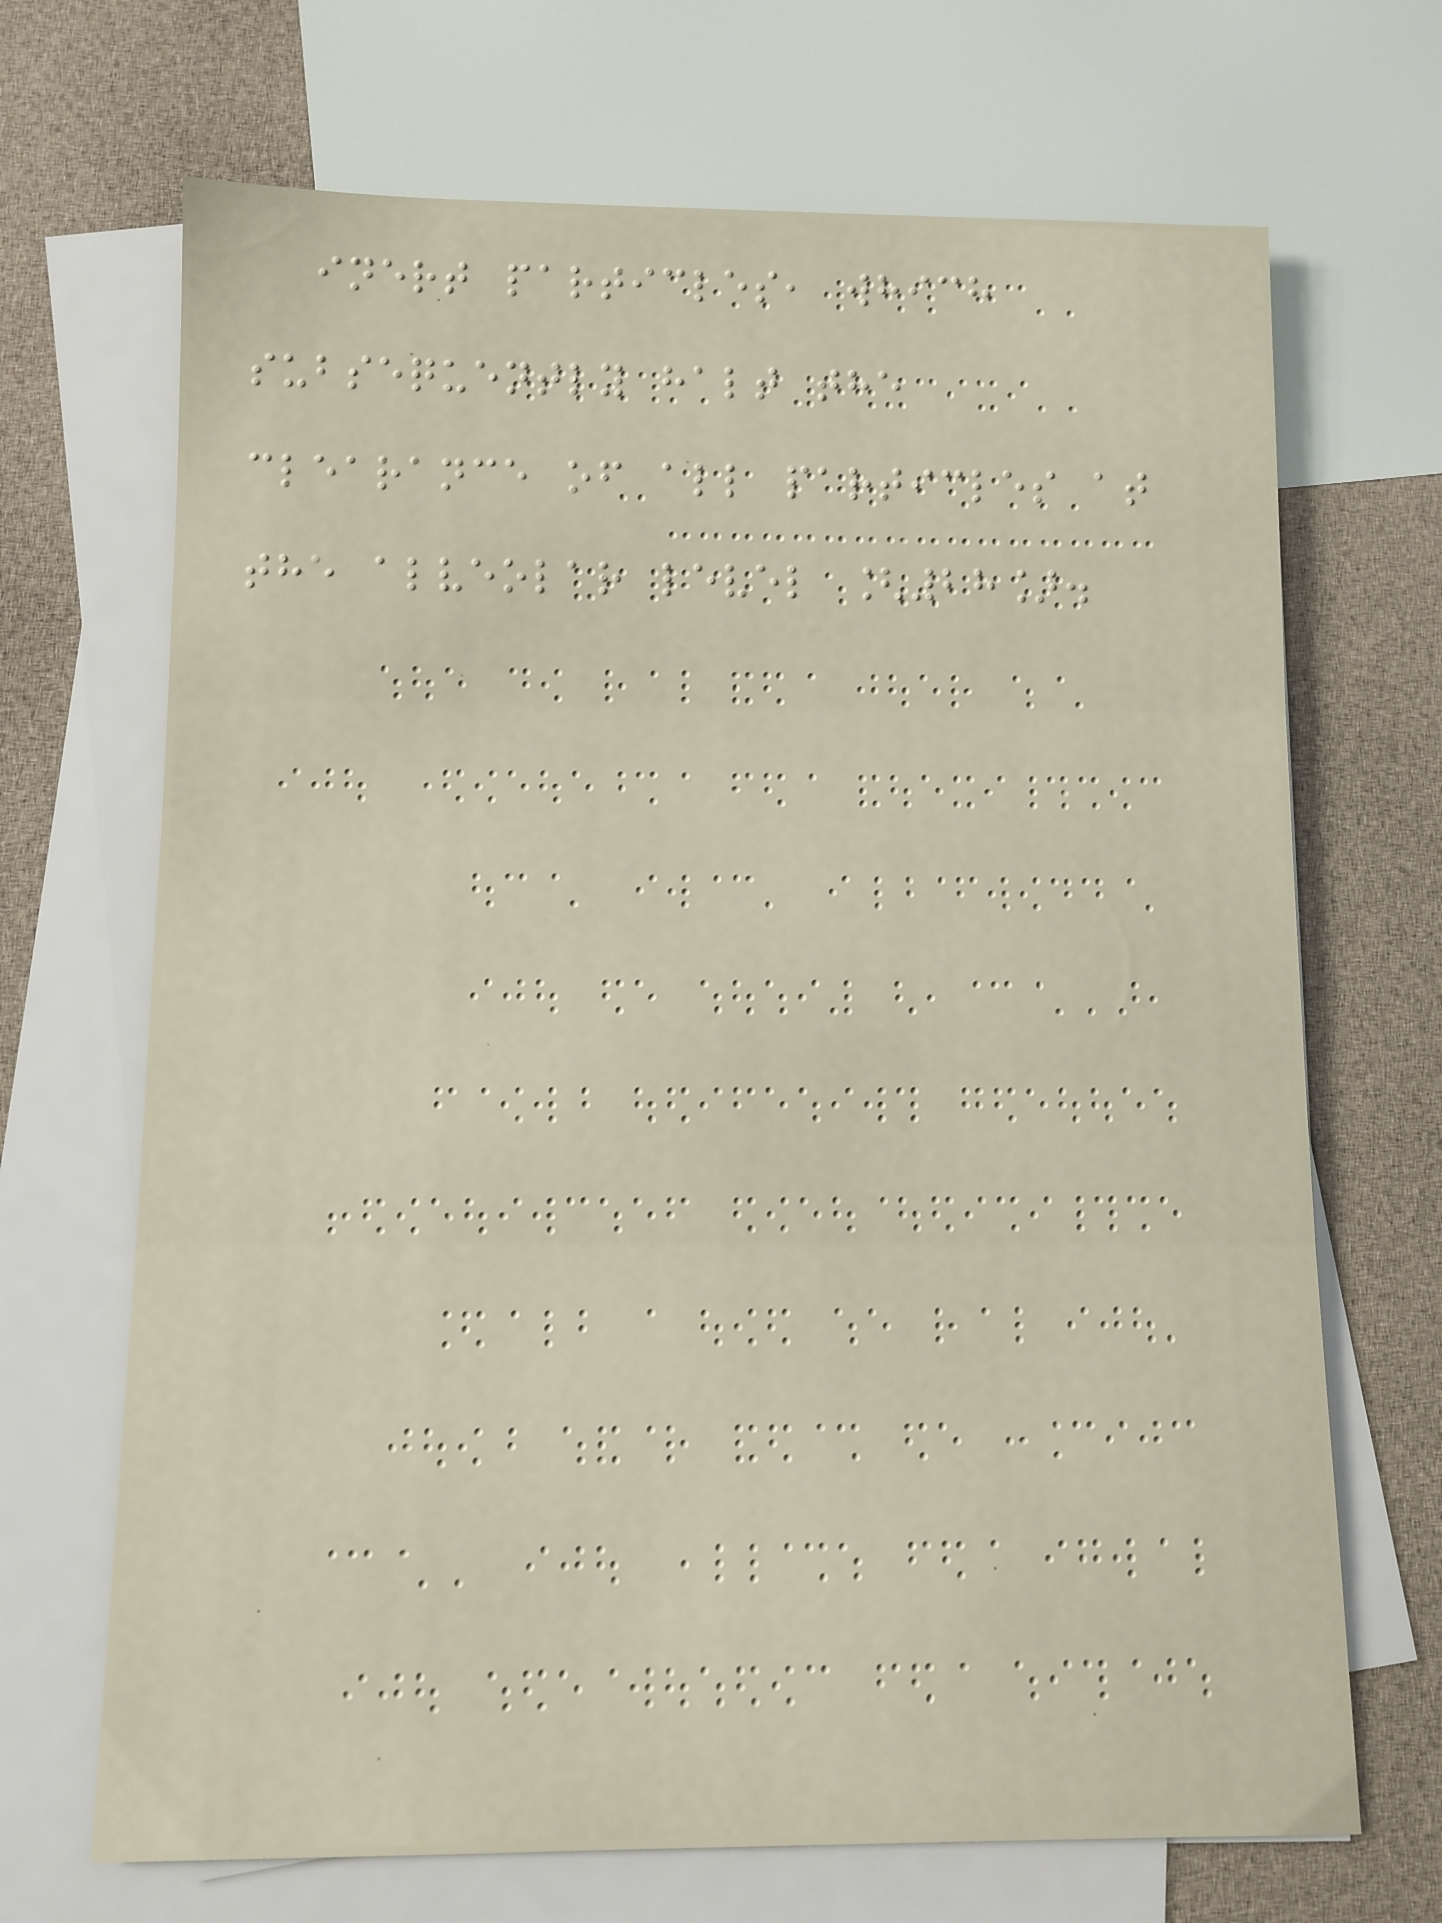inert particles, which
subsequently halt the
clearance of all particles at
the alveolar level [28].
